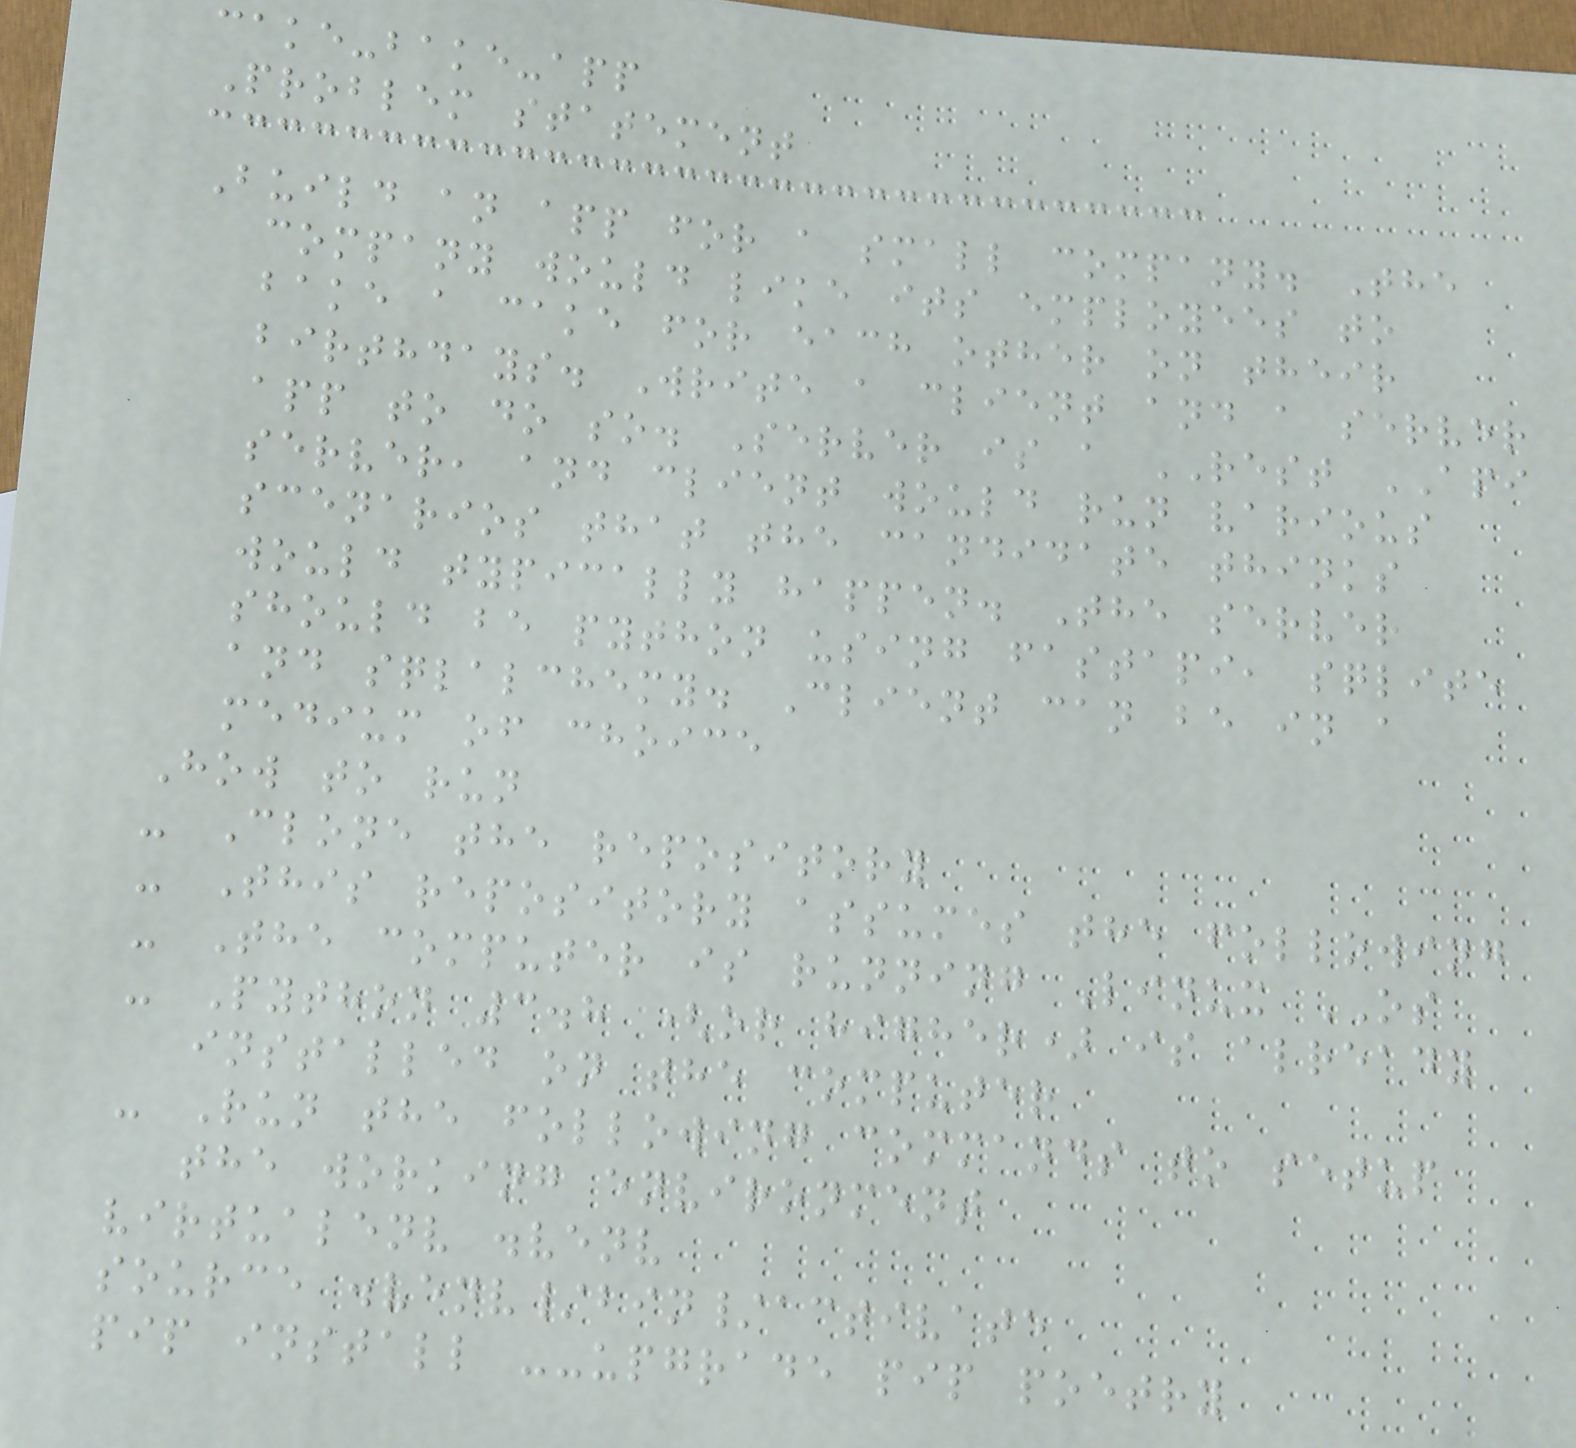cake-bake-app
Problem statement
Build an app for a small company. The
company would like its employees to
bake a cake for each other on their
birthdays. Write a client and a server
app to do so. Server is a REST API
server, and client would run various
scenarios that the candidate thinks
would typically happen. The server
should be python using fastapi, sqlite
and sqlalchemy. Client can be in a
medium of choice
How to run
- Clone the repository
- This repository assumes the following
- The computer is running Linux OS
- Python 3.8 (or higher) is already
installed on the computer
- Run the following commands to setup
the working environment
virtualenv .venv
source .venv/bin/activate
pip install --upgrade pip poetry
